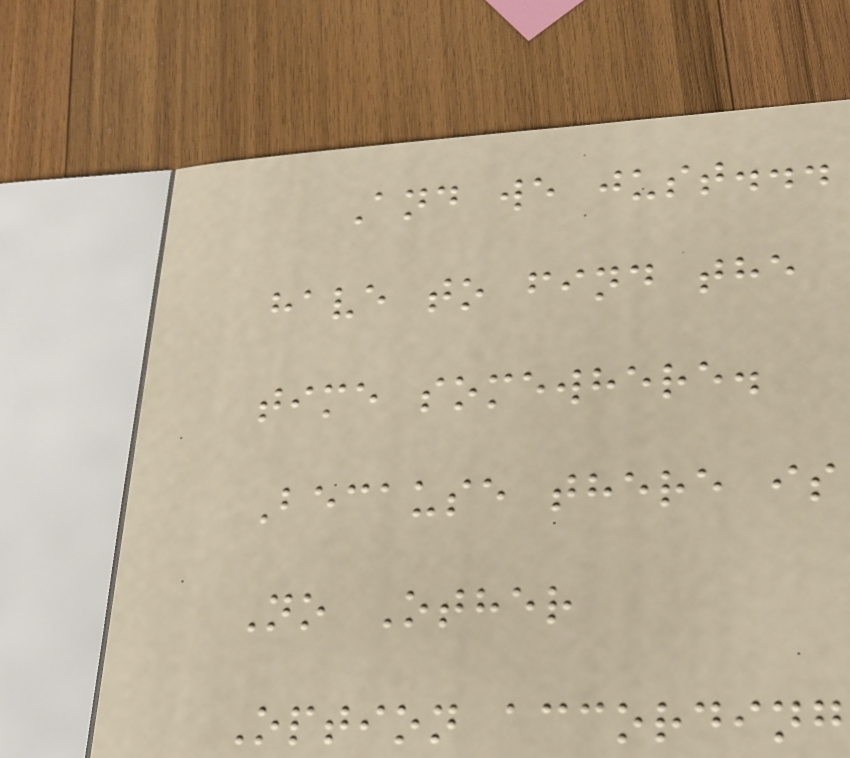And we just...
have to find the
time somewhere.
Because there is
No Other
Option according
